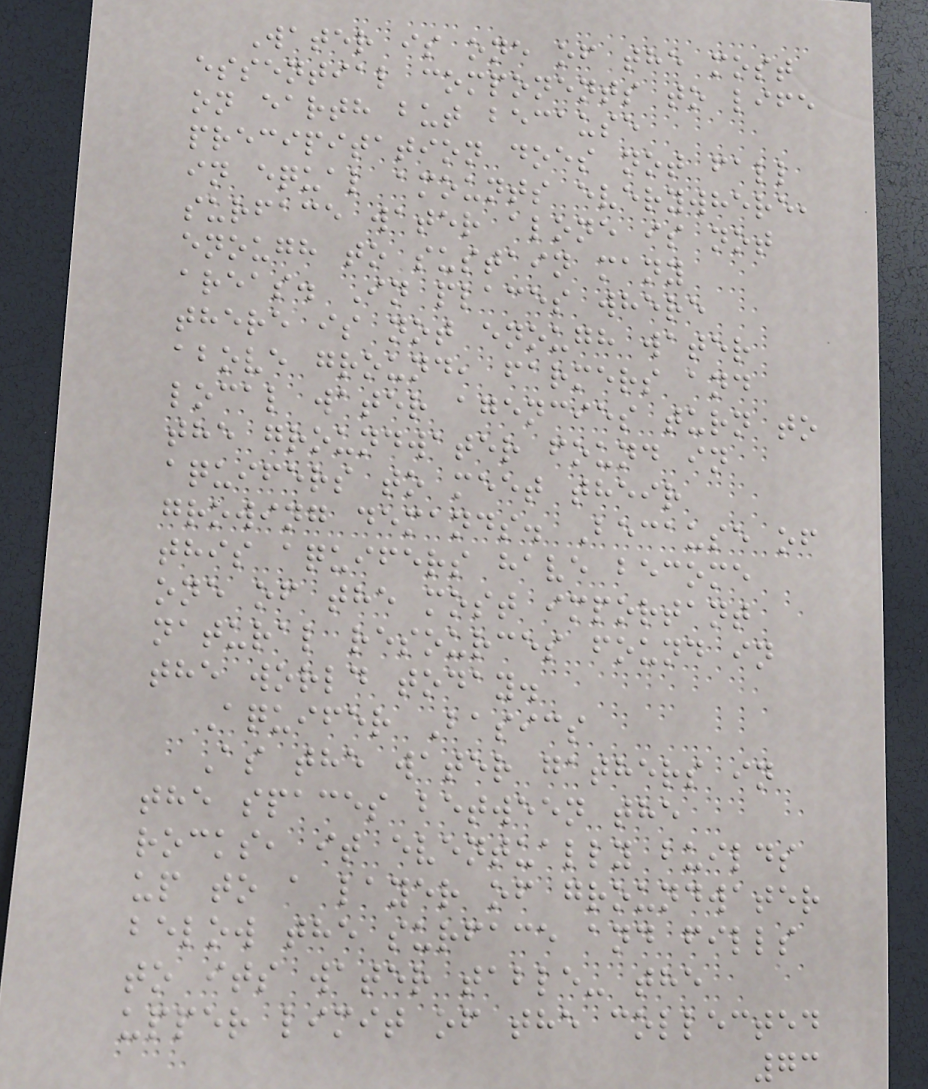Water is one of the most
essential components to life
on earth but because
precipitation does not fall
in equal amounts everywhere,
surface water alone is not
enough to sustain many
areas. In places where
there is not enough water
above ground, farmers and
local water agencies turn to
the groundwater found in
aquifers to meet their
growing demands. Because of
this aquifers have become
one of the most important
natural resources found in
the world today.
Aquifer Basics
As the water gathers in
the spaces between the
rocks, it eventually builds
up to a layer of groundwater
below the surface and fills
to its water table- the
upper limit of the collected
73
